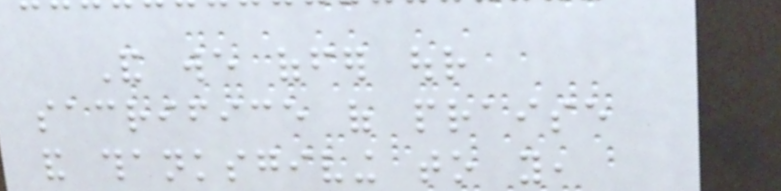And we offer our
sacrifice of praise
and thanksgiving to you,
